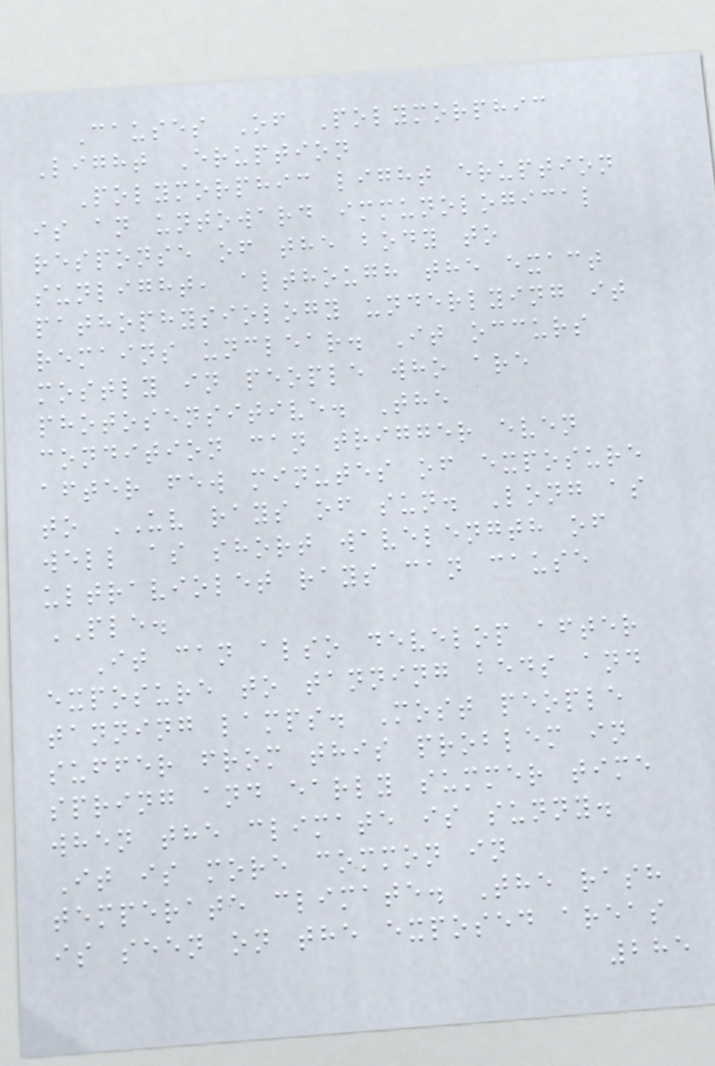Causes Of Polymorphic
Light Eruption
Polymorphic light eruption
is an untoward immunological
response of the body to
sunlight, although the exact
pathophysiology underlying it
remains unclear. It occurs
mostly in people who are
photosensitive. The
condition can trigger even
after few minutes of exposure
to UV rays of sun. Long as
well as short wavelength of
ultraviolet rays can cause
PLE.
It can also develop after
exposure to tanning beds and
tanning lamps. Most people
suffer from this problem in
spring and early summer time
when the climate is sunny.
It is more common in
temperate climate. The rash
is seen on the exposed areas
285
